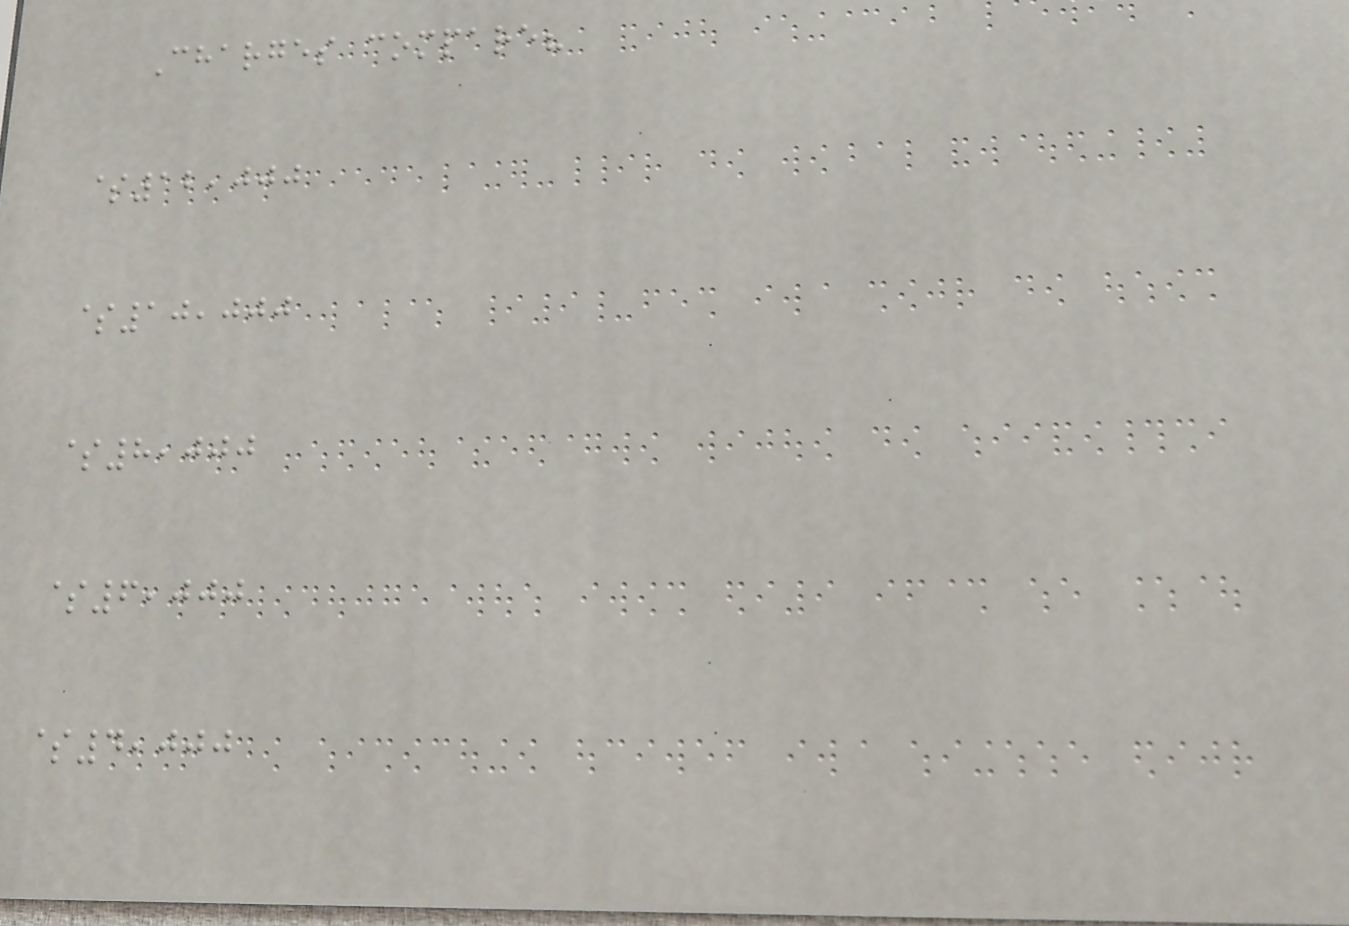Charges compare?
$12,000
$10,000
$8,000
$6,000
$4,000
